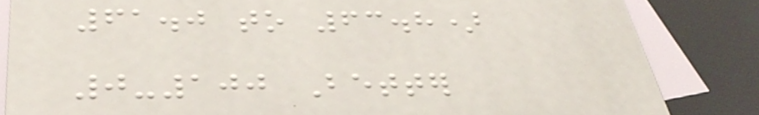61.0 to 63.8)
0-100 Better
